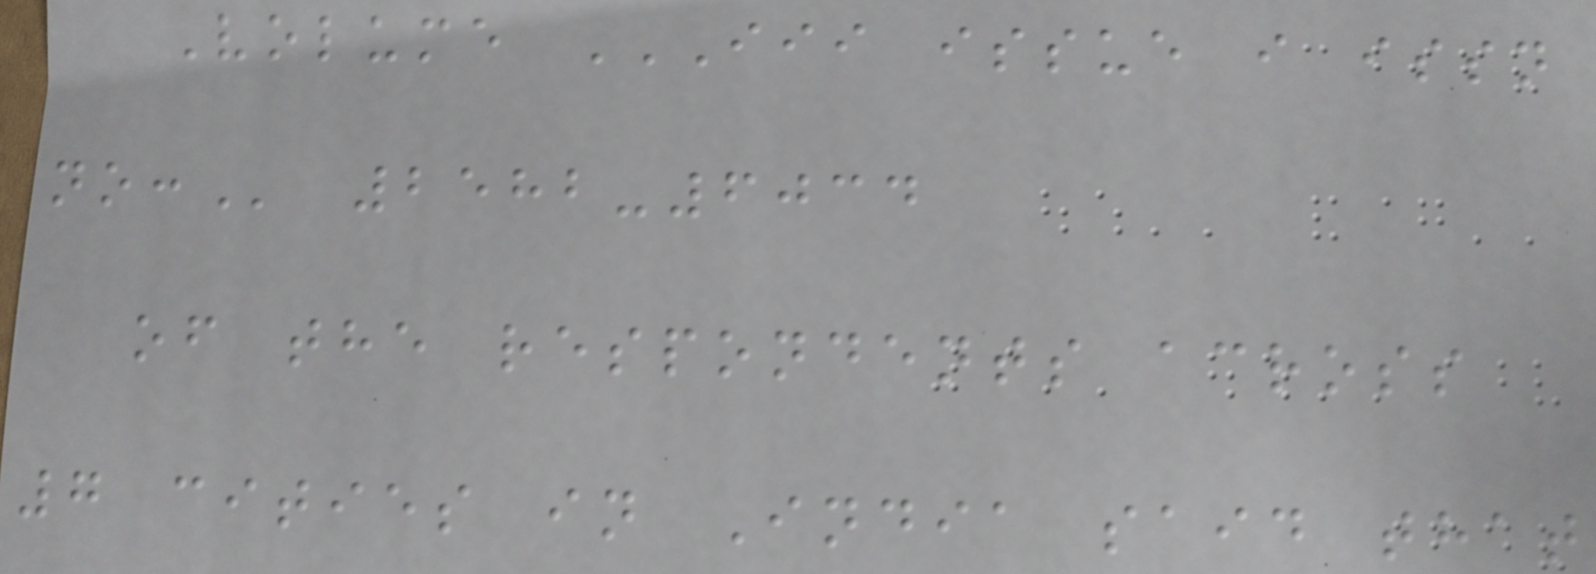Volume III ISSUE I ISSN
NO: 2582-6034
of the respondents across
7 cities in India said that
